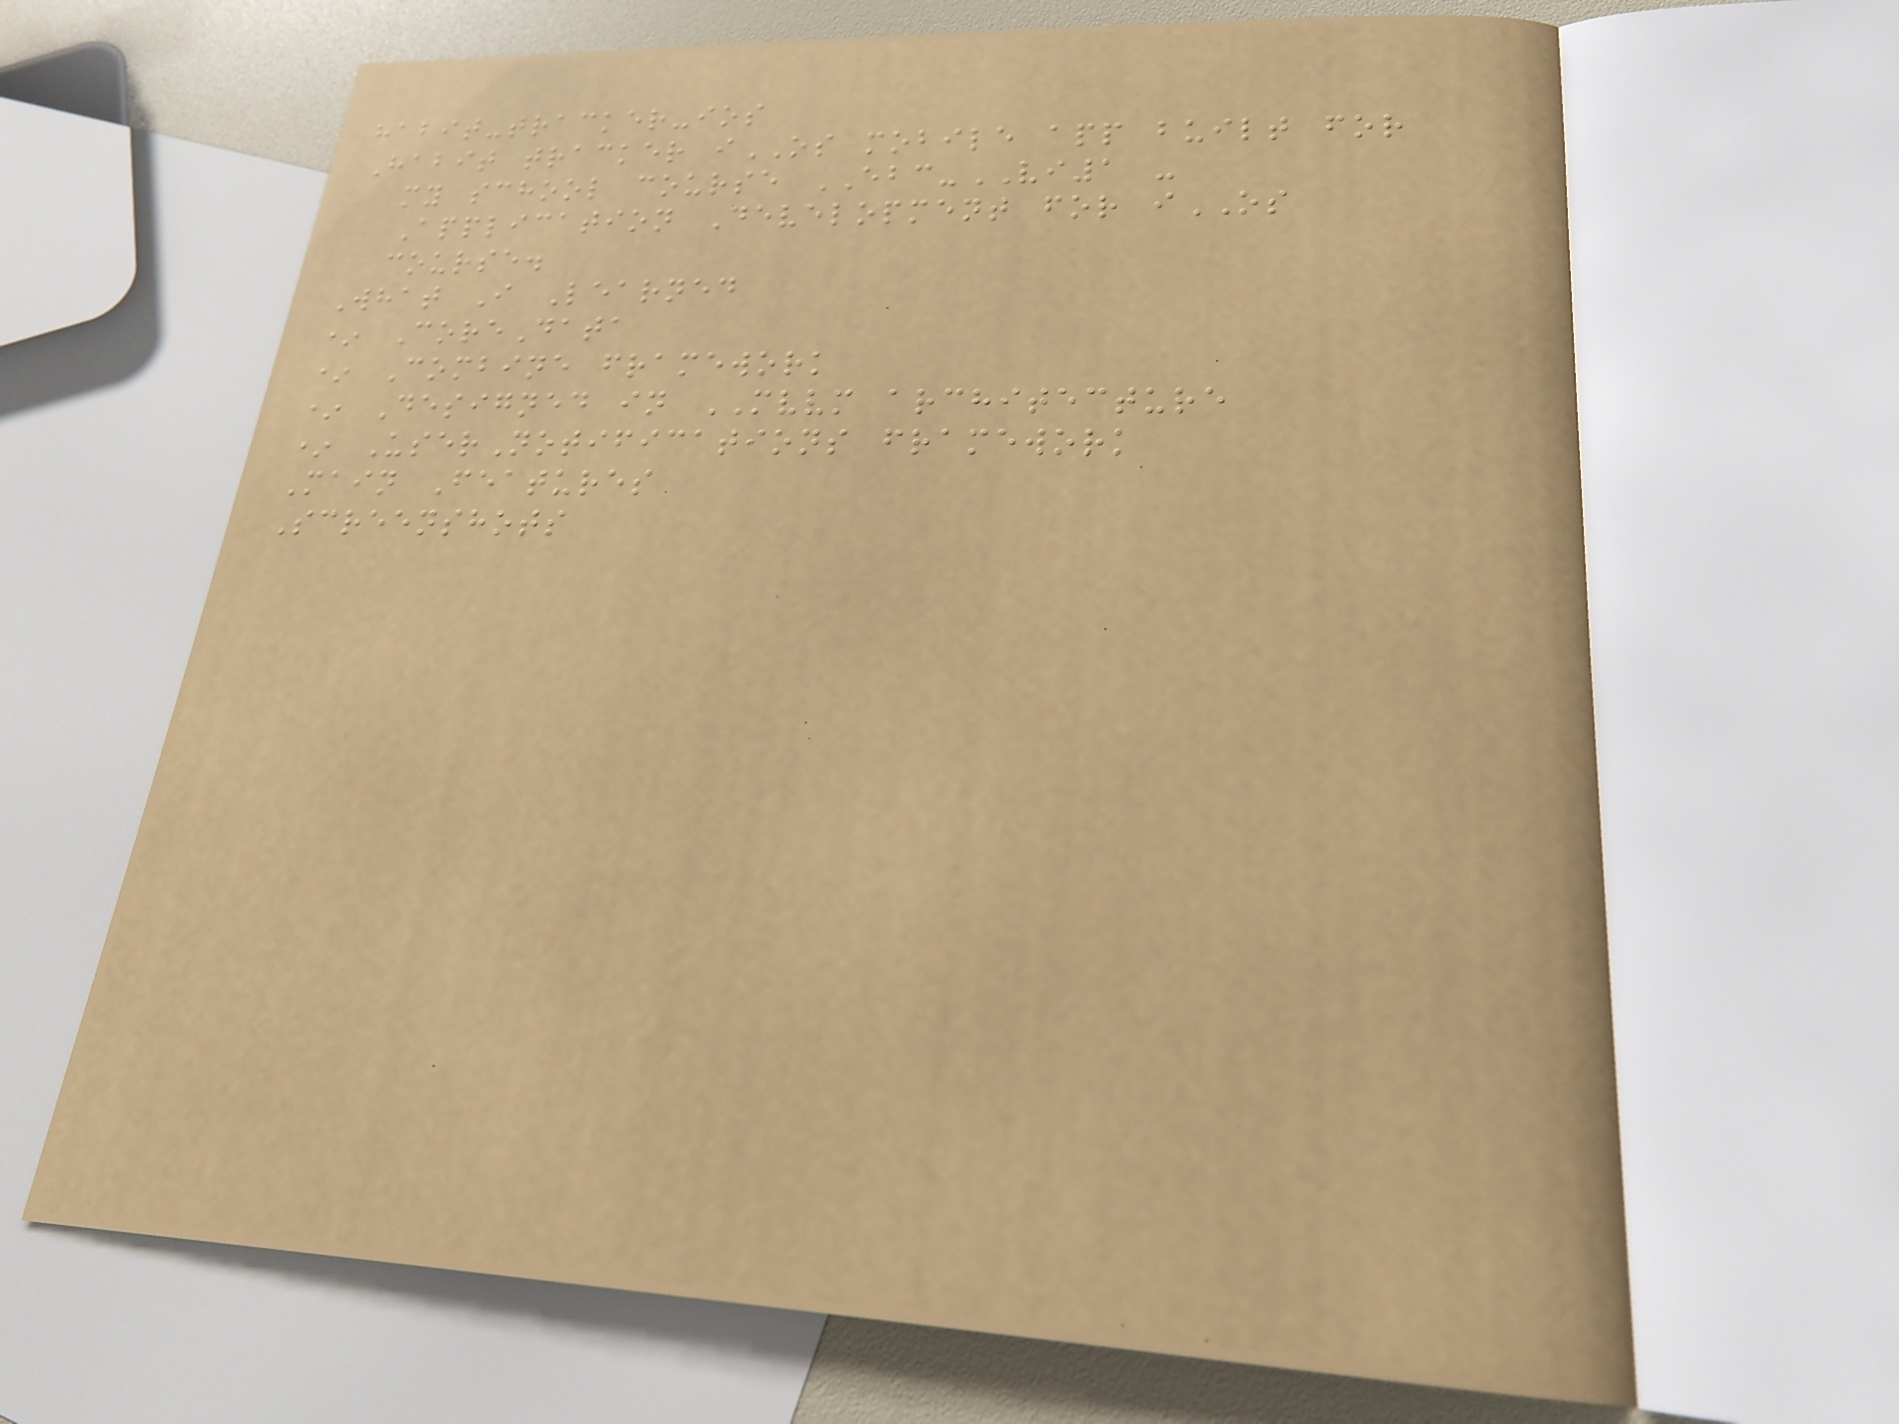habit-tracker-ios
Habit tracker iOS mobile app built for
my school course EBC-VI1 -
Application Development for iOS
course.
What I Learned
* CoreData
* Combine framework
* Designed in MVVM architecture
* UserNotifications framework
Main Features
Screenshots
